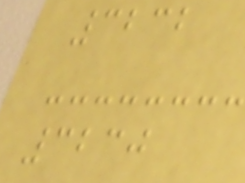3232
3230
